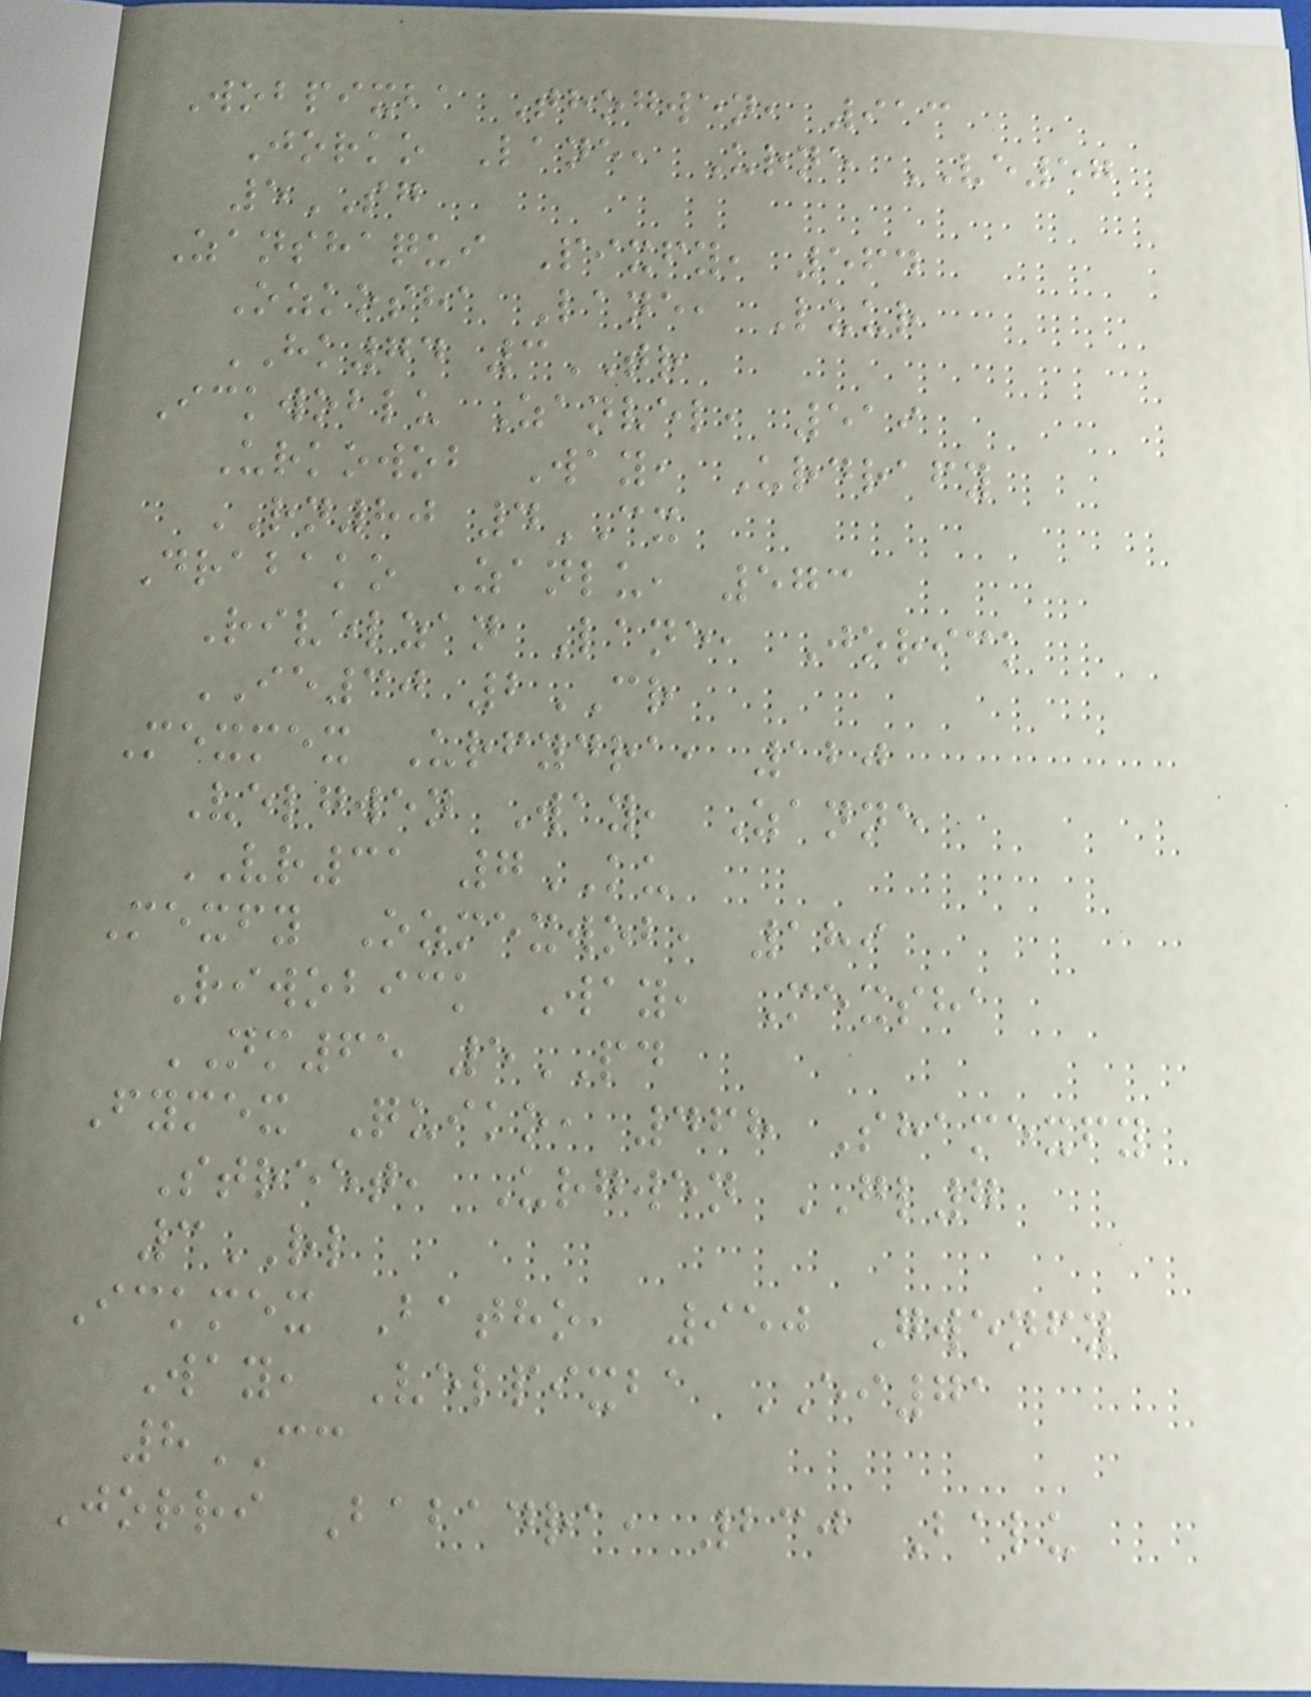Wobpixba Thogwen, 913
Jorko Lane, Urne VE57
5SG
Zanshaqui Pixfy, 564
Ozkosha Lane, Luur
HK74 3TR
Ickwoblu Zanvel, 519
Urkowob Way, Urdrafy
RN80 4CX
Drabako Zanlu, 573
Rivelzan Lane, Jorick
IE30 2CR
Mexmex Urfydra, 120
Velgwen Way, Zanne
VR31 7KU
Mexfy Ozmexwob, 189
Riwobick Way, Mexsha
NM65 5PD
Fymex Quiko, 468 Shamexfy
Street, Urgwen GL7
3RL
Ickmex Batho, 950 Gwenfy
Way, Velpixba EI71
8CC
Jorri Babadra, 230 Balu
